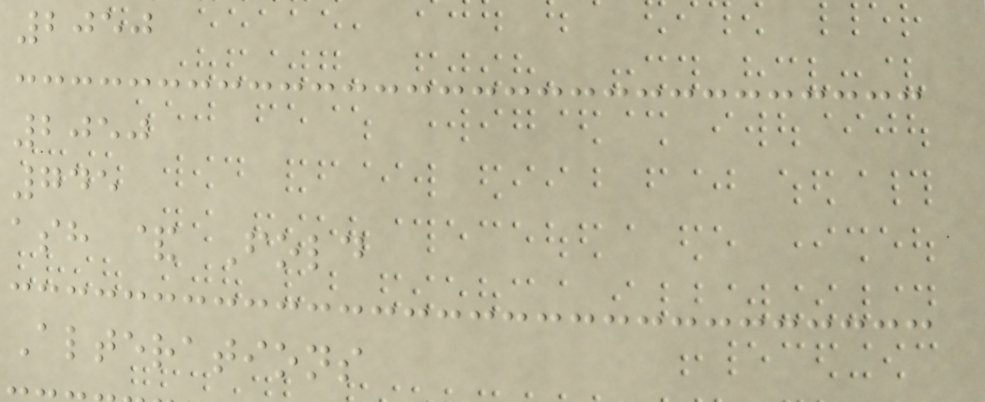2050
2050
745
ash & Fold
Alterations
